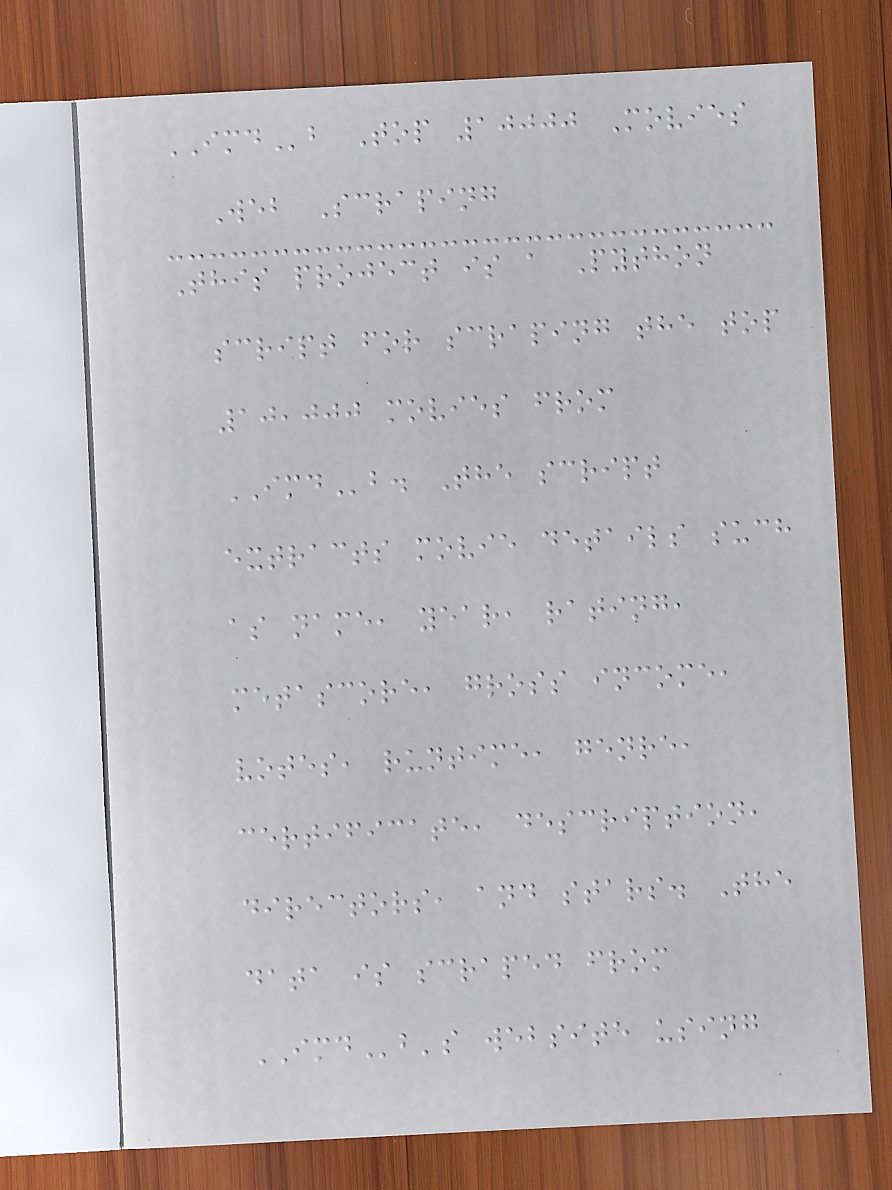IMDb Top 10000 Movies
Web Scraping
This project is a Python
script for scraping the top
10,000 movies from
IMDb. The script
extracts movie details such
as name, year, rating,
metascore, gross income,
votes, runtime, genre,
certificate, description,
directors, and stars. The
data is scraped from
IMDb's website using
